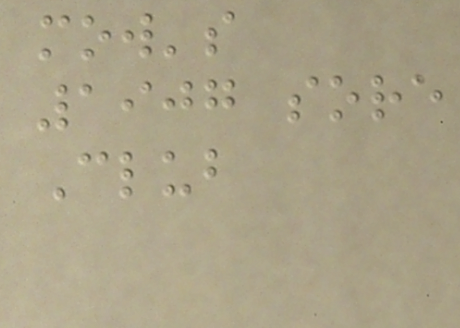mow's
1907 sore
Club
